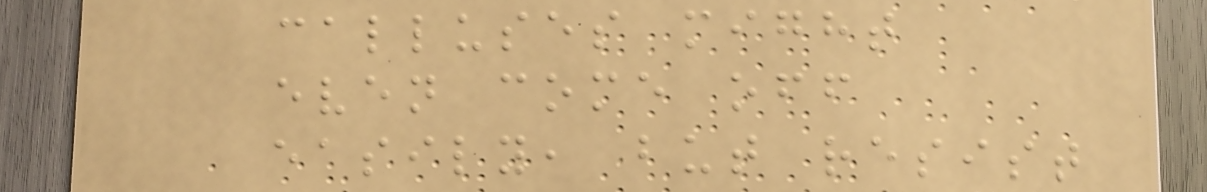calluses might
even come off
easily, but resist
